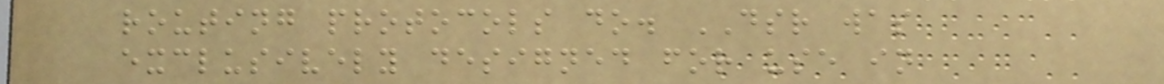routing protocols do. DSR was
exclusively designed for use in
